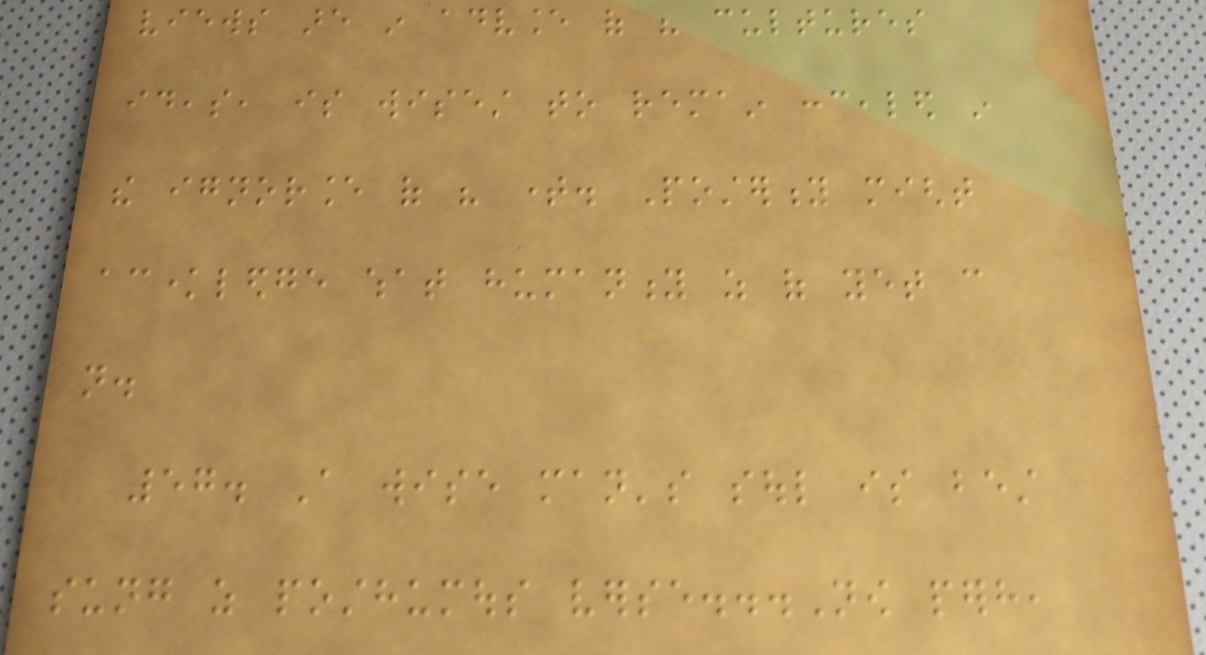views are in advance of his cultures
ideas, is wisest to remain concealed in
the ignorance of his time. Posterity might
acknowledge what humanity as of yet can
not.
57. A wise man's soul is best
sung as posthumous verse...Now perhaps,
